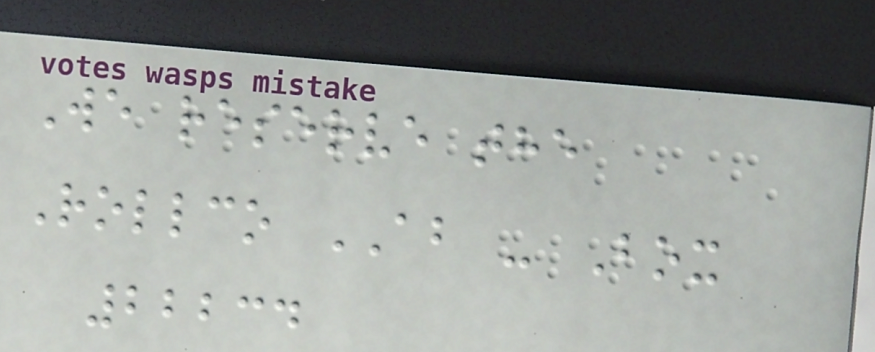We reserve the
Rollco AB - Box
22234
